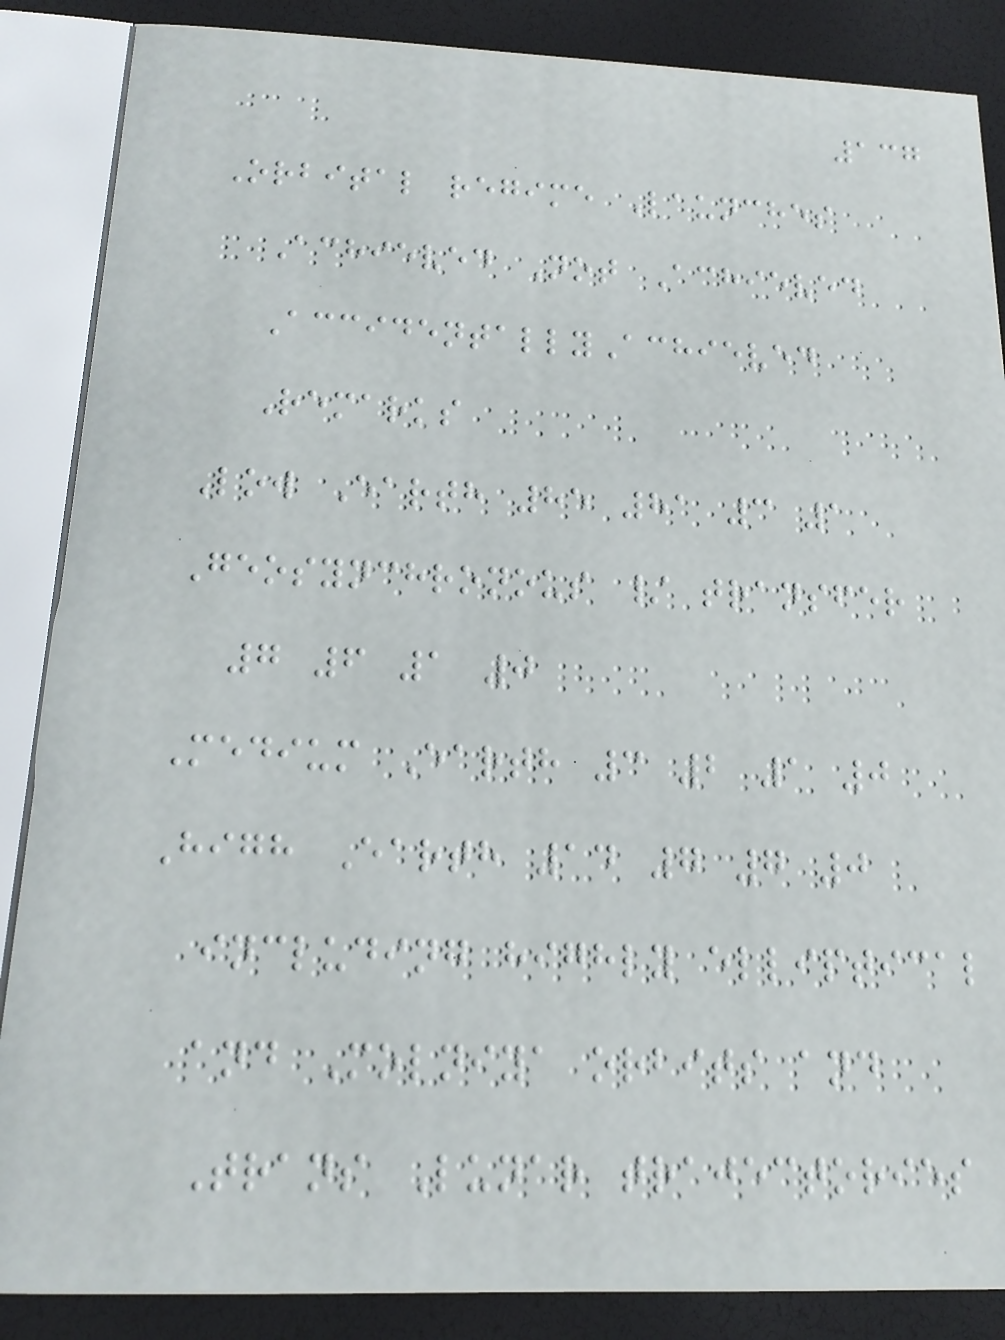137
Orbital regime Launches
Achieved Not Achieved
AccidentallyAchieved
Remarks
Low Earth 85 81 3 1
Geosynchronous / transfer
7 6 1 0
Medium Earth 3 2 1 0
High Earth 14 7 7 0
including highly elliptical
and Molniya orbits and
Trans Lunar trajectories
